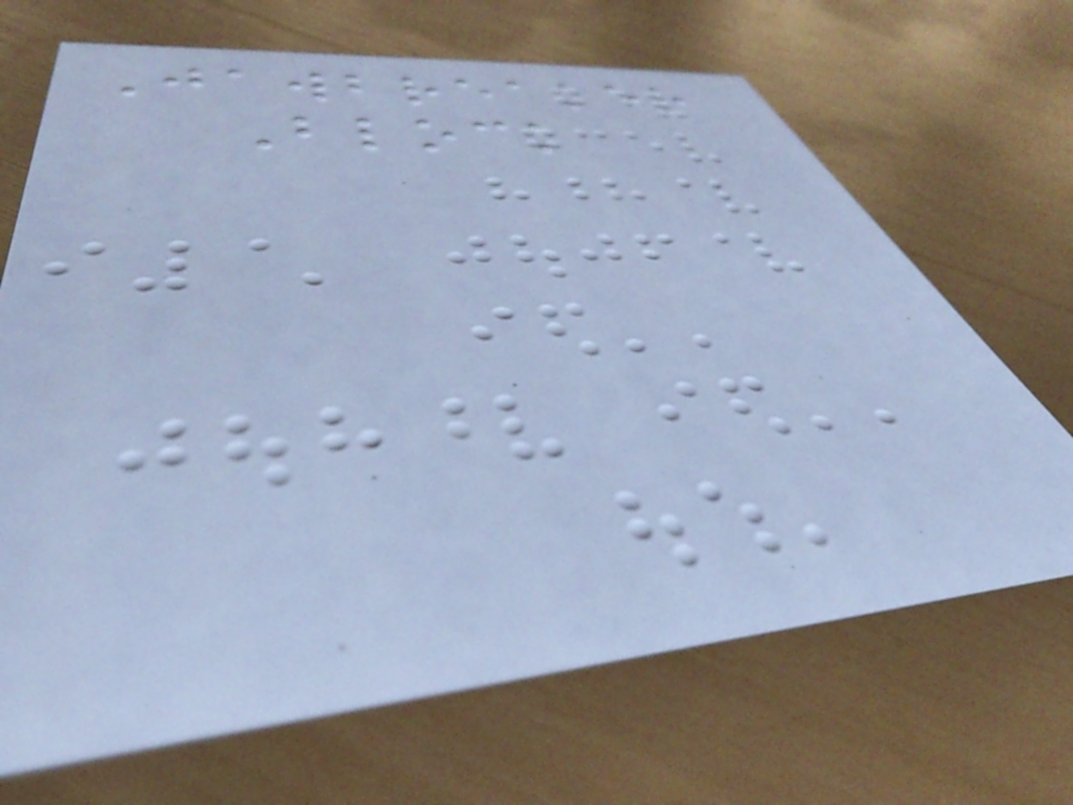Jawbreaker
Block
